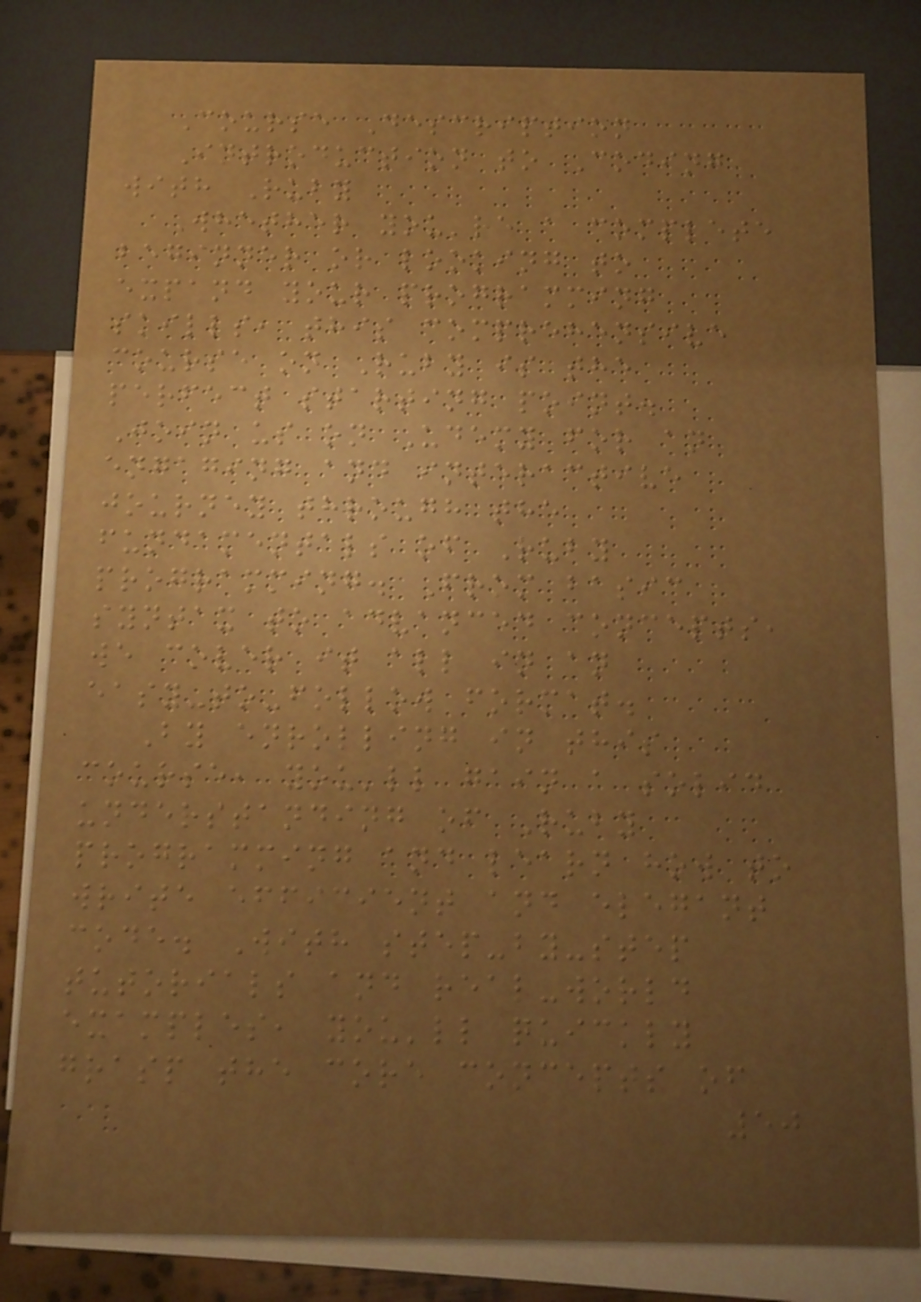Course Description
Introduction to Coding
with Ruby
Whether you're a complete
beginner or looking to
expand your programming
skills, this comprehensive
course on Ruby is the
perfect starting point.
Join us on Udemy for an
engaging and interactive
journey through the
fundamentals of Ruby
programming. From basic
syntax to advanced concepts,
we cover it all in an
easy-to-follow format.
By enrolling in this
course, you'll gain a solid
understanding of Ruby
programming and learn how to
write efficient and elegant
code. With step-by-step
tutorials and real-world
examples, you'll quickly
grasp the core concepts of
50
